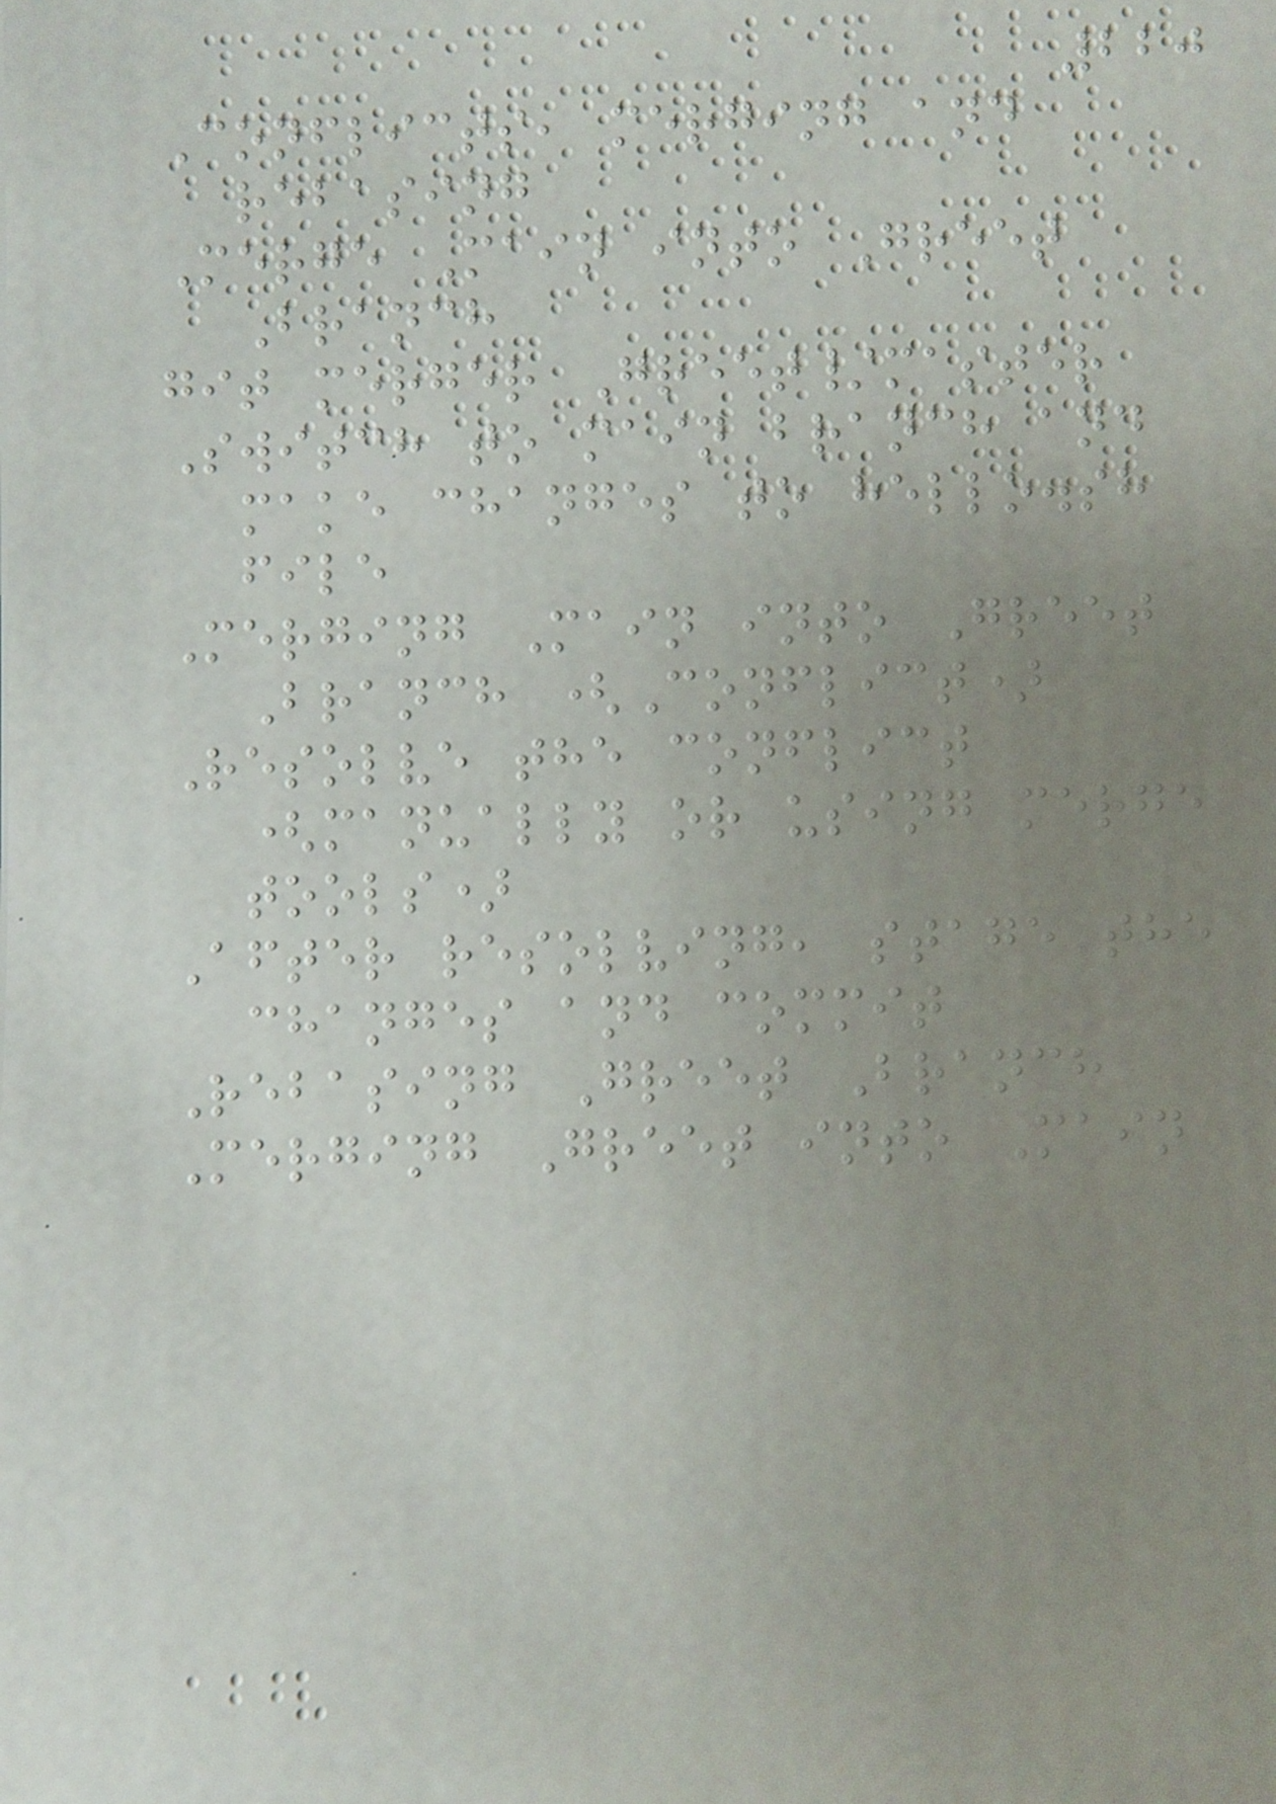220
Conflicts, merging and
rebasing
Merge Main into Greet
Branch
git merger Greet/master
Switch to main branch and
make changes to hello.sh
file
Merging Main into Greet
Branch (Conflict)
Resolve the conflict
(manually or using merge
tools)
After resolving, stage the
changes and commit
Rebasing Greet Branch
Merging Greet into Main
